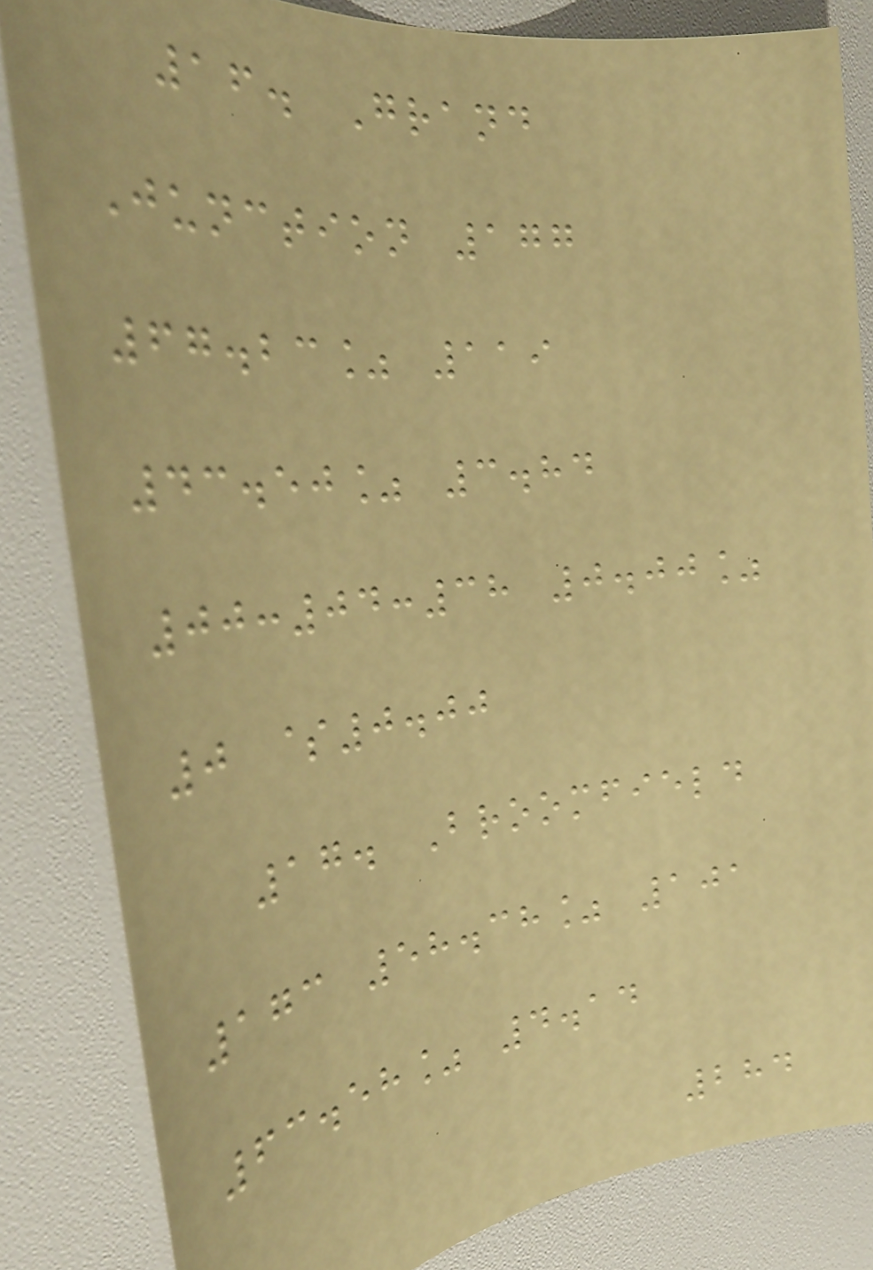16. Grand
Junction 177
67.23% 119
43.50% 3.84
00:04:38 0.00%
0 $0.00
17. Broomfield
173 58.38% 101
63.58% 4.14
284
